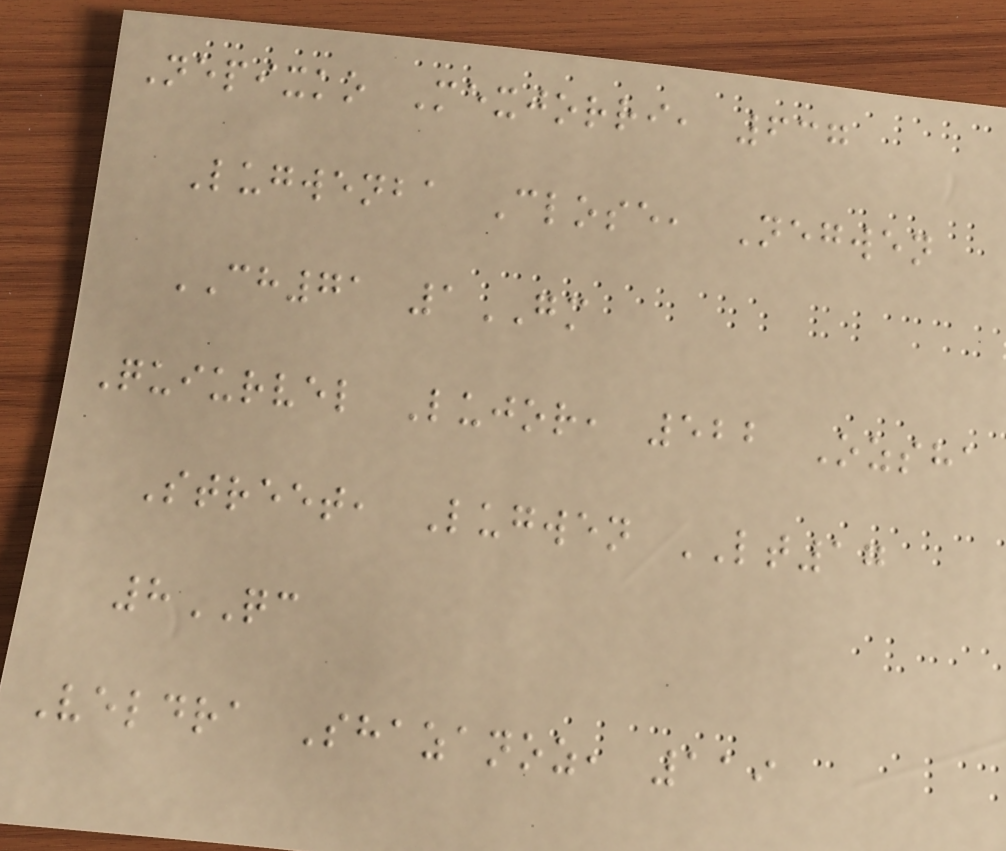Nepixko Mexjorri, 637
Lugwenba Close, Negwen
CH71 1GM
Quiurvel Lujor, 522 Ozsha
Street, Lugwen LT17
8QC
Veldra Shazanoz, 119
